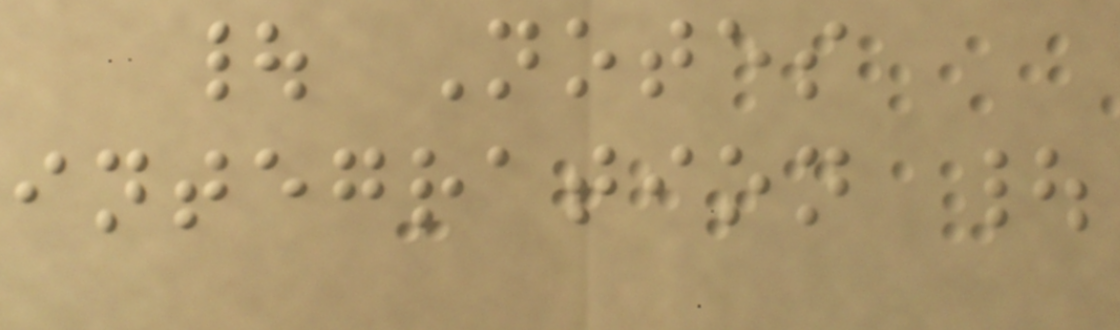| Notes
integration |
